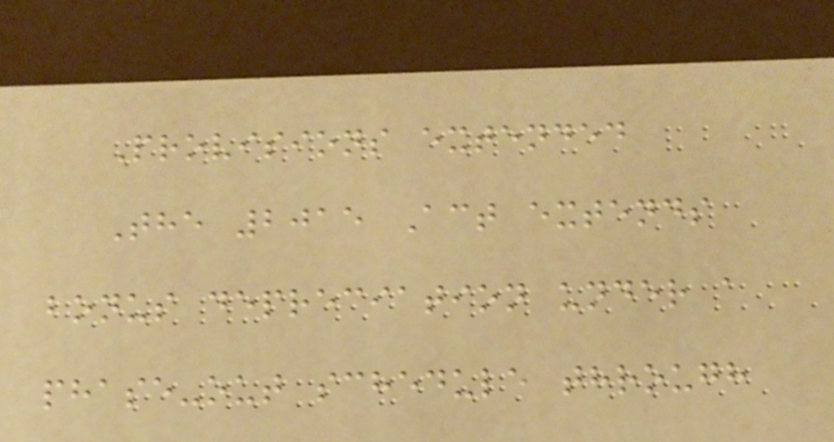Provisions extended
The 2015 Act extends
bonus depreciation under a
phase-out schedule through
